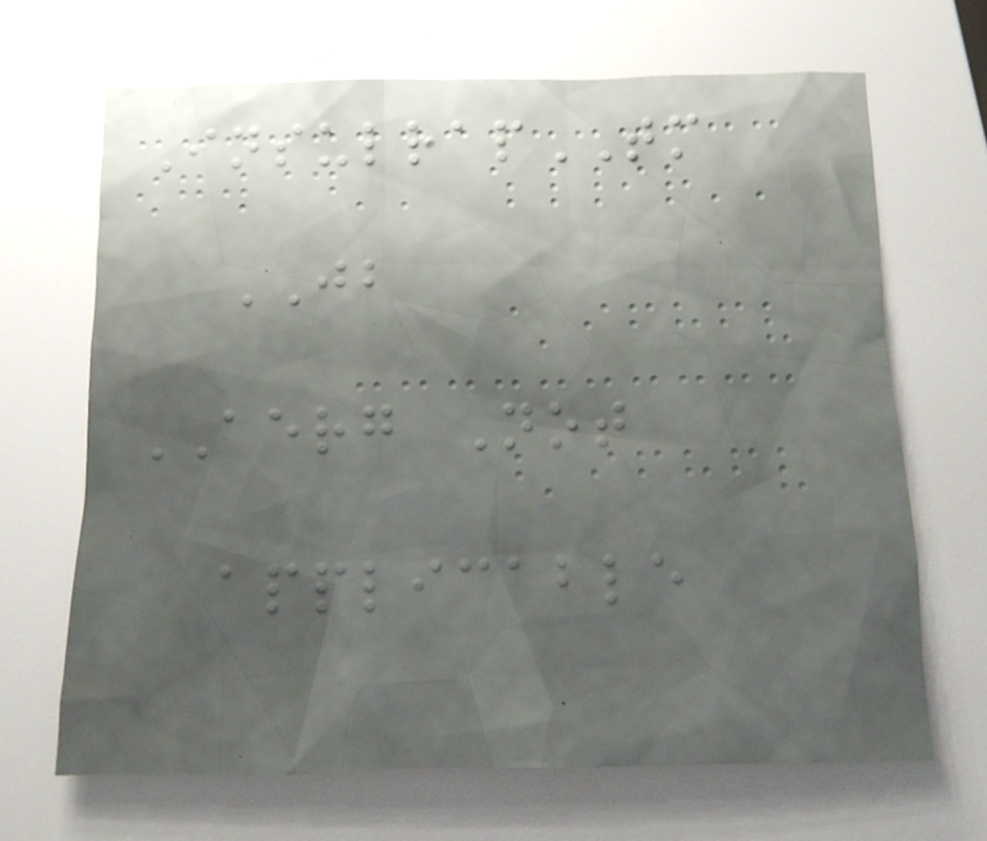InsulrapTM
JB
AERG Not
applicable
